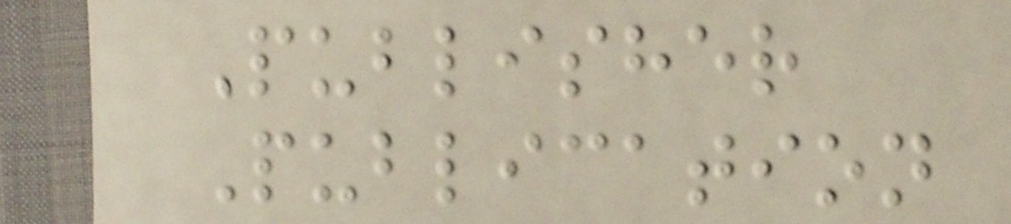Publisher
Publication
